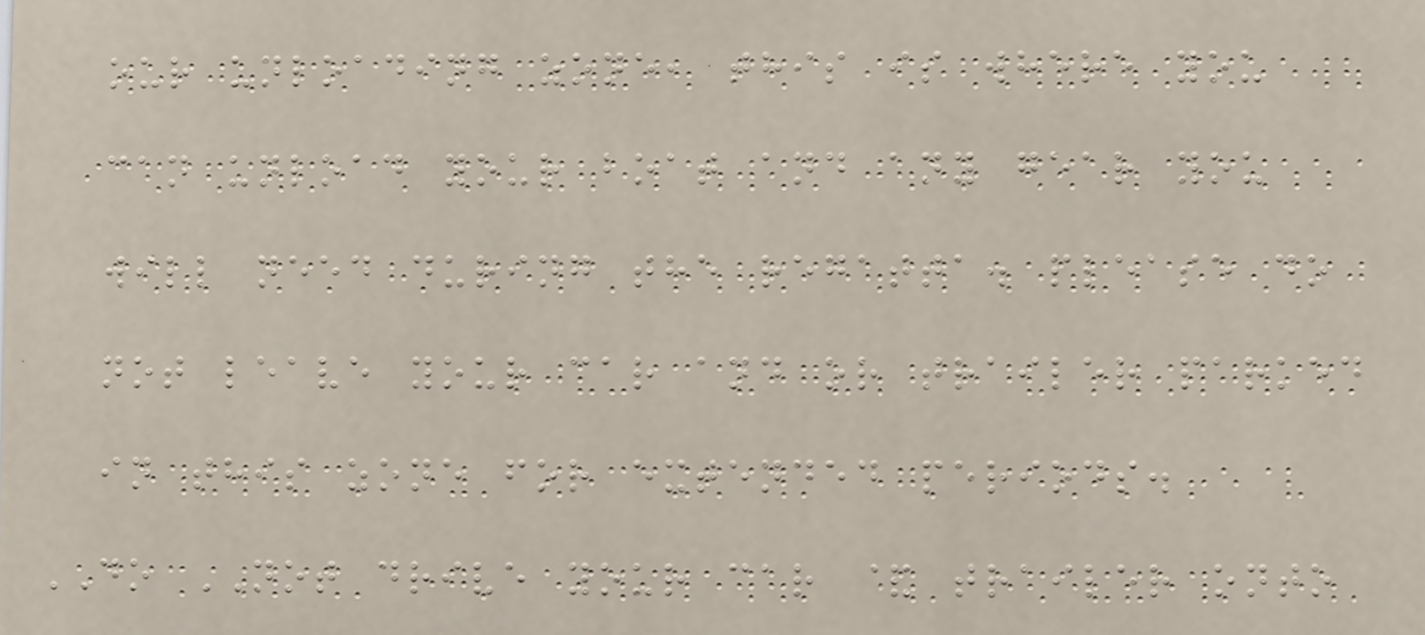our unloading zone, this is where you
can unload your boat and any gear you
will need during the regatta. please do
not leave your car and or trailer parked
in this zone for extended periods.
DO NOT drive your car & trailer onto
